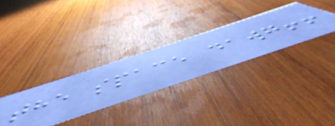the space dawg!!
